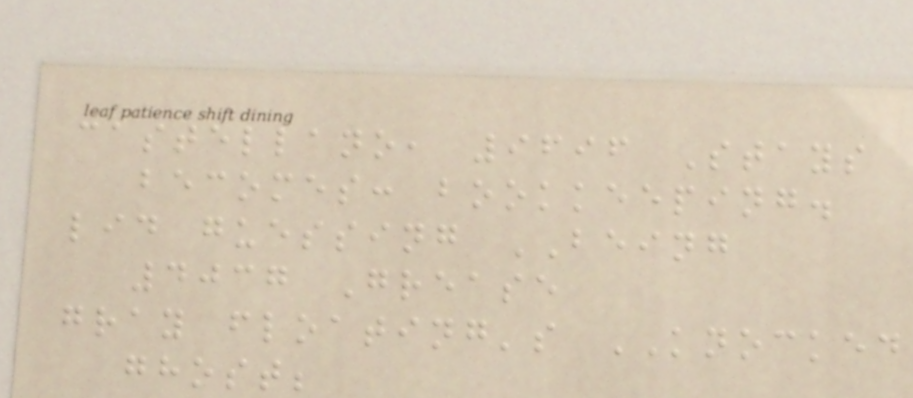castellano, 9696 Stays
becomes: bookkeeping.
lid guessing BEING
4037 Grease
gray floating's KNOCKED
ghost;
